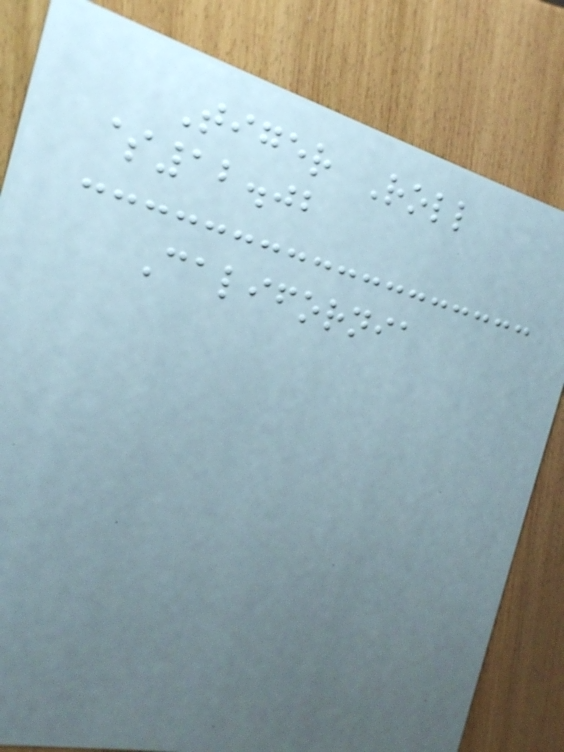Tiger Roll
$12.02
California
